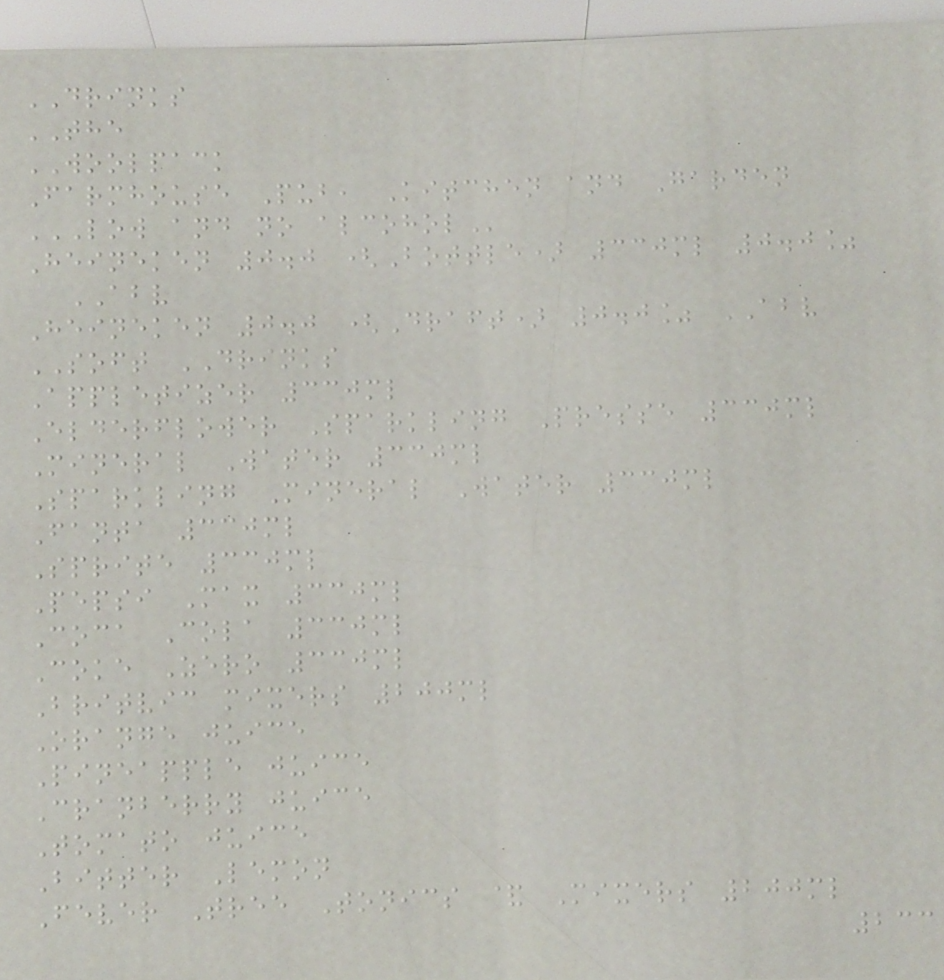DRINKS
THE
WOOLPACK
Farmhouse Pub, Kitchen and Garden
LOW AND NO ALCOHOL
Heineken 0.0 (Bottle) 330ml 0.0%
ABV
Heineken 0.0 (Draft) 0.0% ABV
SOFT DRINKS
Appletizer 330ml
Elderflower Sparkling Presse 330ml
Mineral Water 330ml
Sparkling Mineral Water 330ml
Fanta 330ml
Sprite 330ml
Pepsi Max 330ml
Coca Cola 330ml
Coke Zero 330ml
Britvic mixers 200ml
Orange juice
Pineapple juice
Cranberry juice
Tomato juice
Bitter Lemon
Fever Tree Tonics & Mixers 200ml
233
